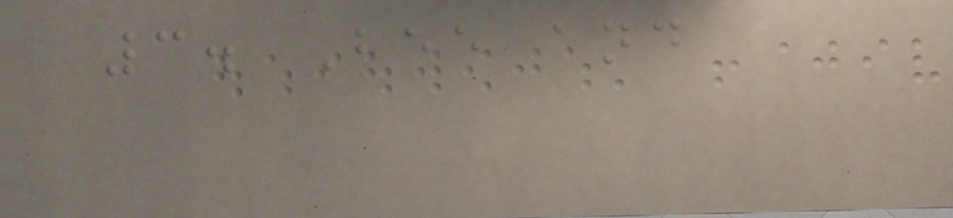3. Bee and
